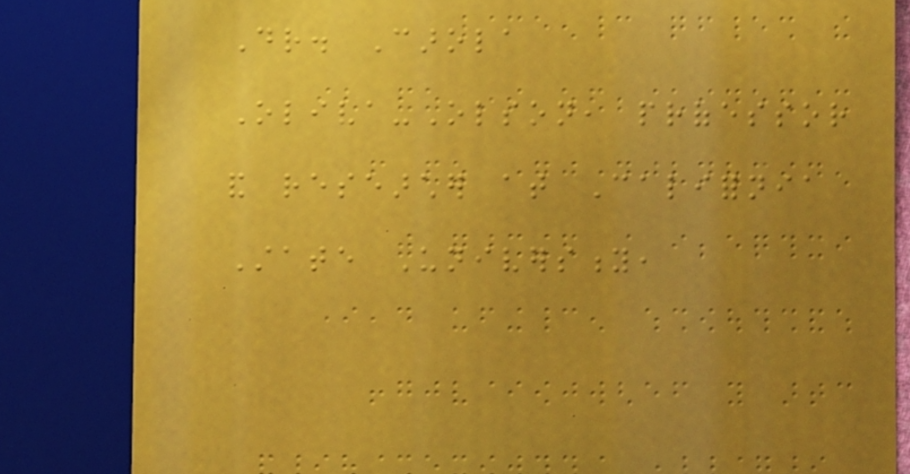Dr. Carola
Oliva-Olson, professor
and researcher at California
State University,
